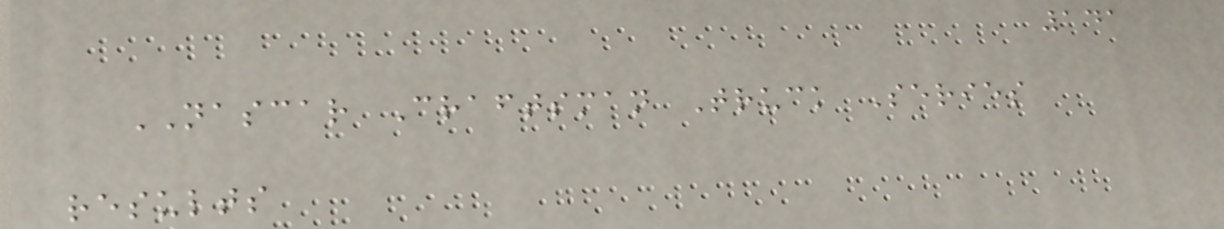141
NASCAR Craftsman Truck Series
results
